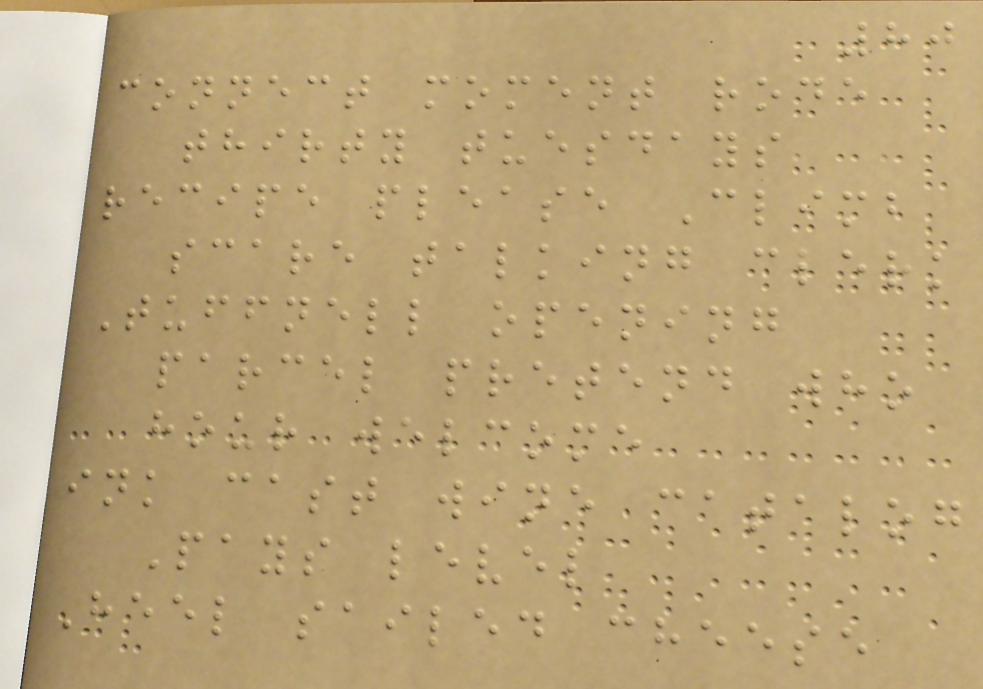80
connect moment rode
thirty tuesdays
recipe please Climb
scare talking clerk
Tuffnell opening
parcel pretend who
hour welcome
ink cast wine catalog
Pays level
Heel sailed cheese
